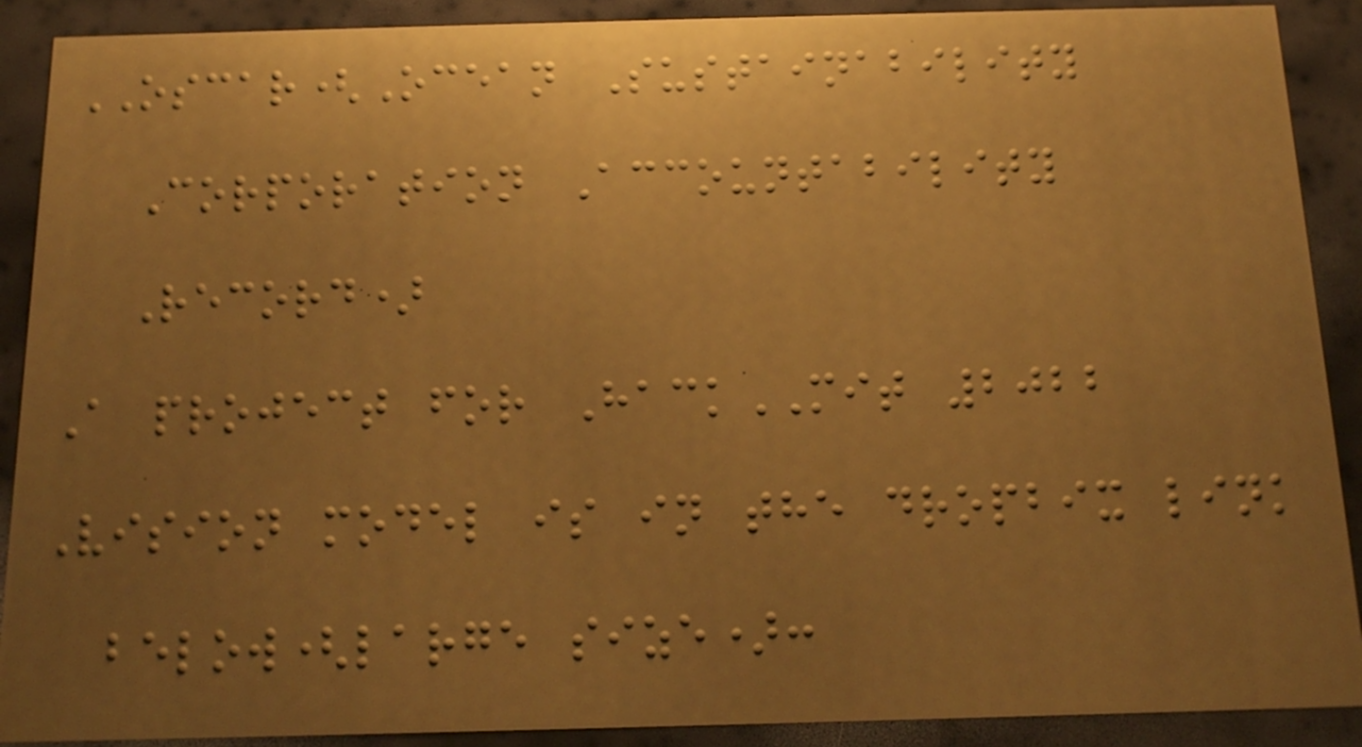OSCAR(Ocean Sustainability
Corporation Accountability
Record)
A project for HackMIT 2022
Vision model is in the dropbix link
below(large size):
